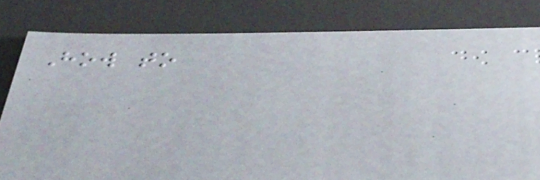How to
